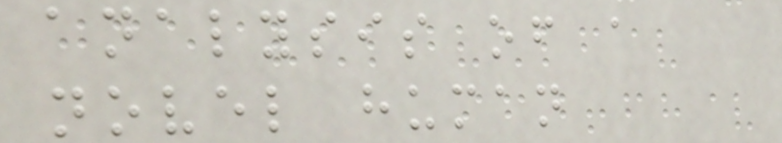analysis of a
novel human
